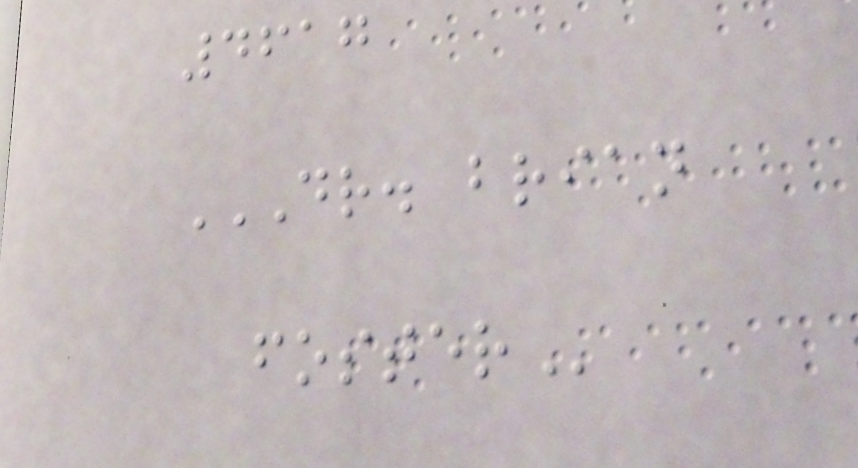4617
DR. BRIAN
FOSTER
